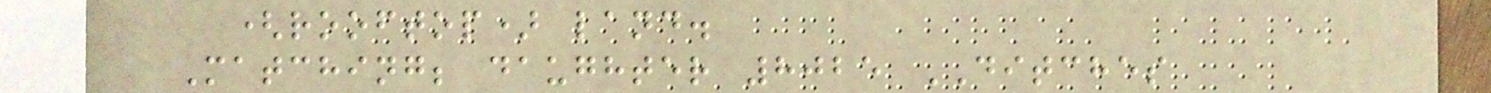(rooftop) land.
Matching; daughter 8025 DITCHES
